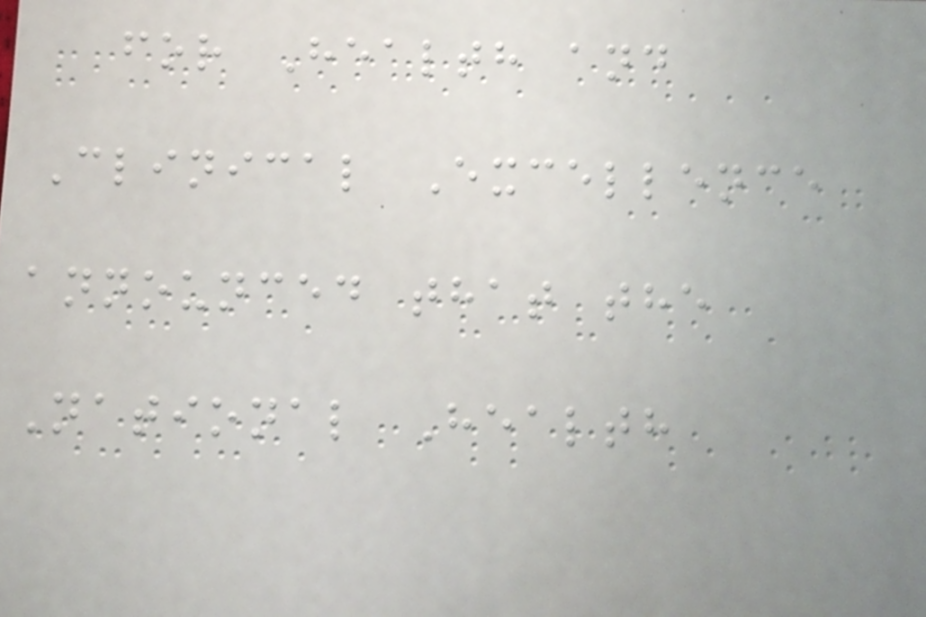for Health and
Clinical Excellence
announced that the
National Health
